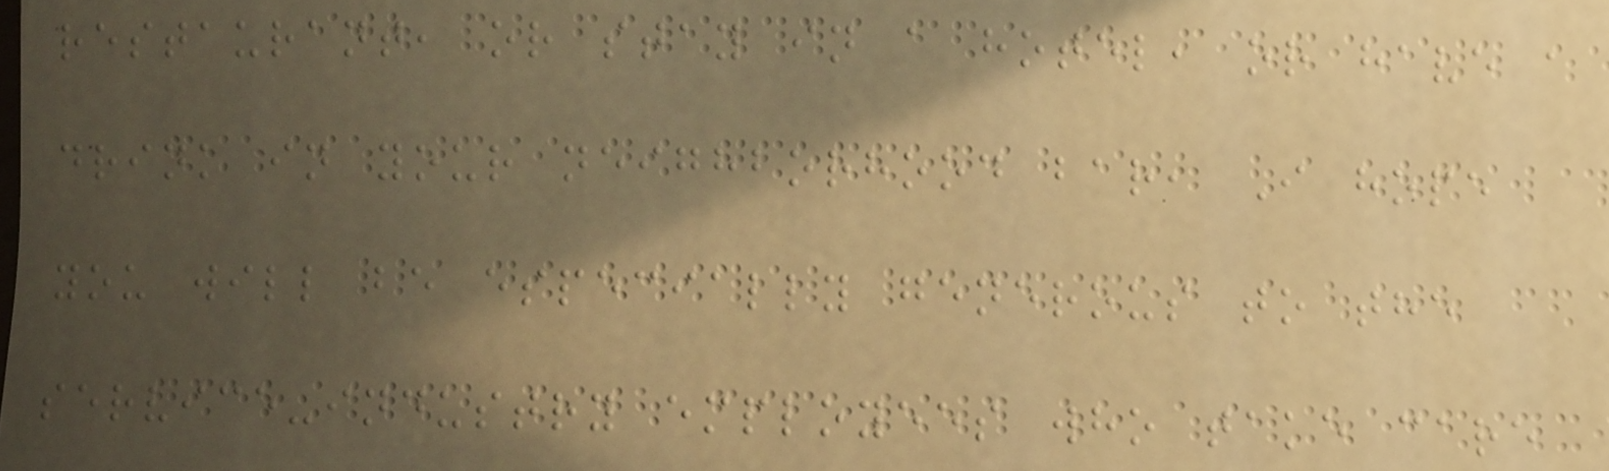restaurant, or stay in a hotel, or have a
drink in your neighborhood bar, I hope
you will be especially generous to the
service-industry employees who take care
